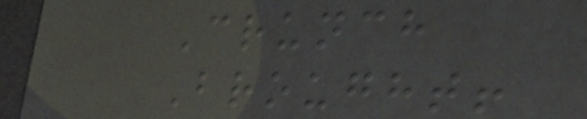Crunch
Brought!
